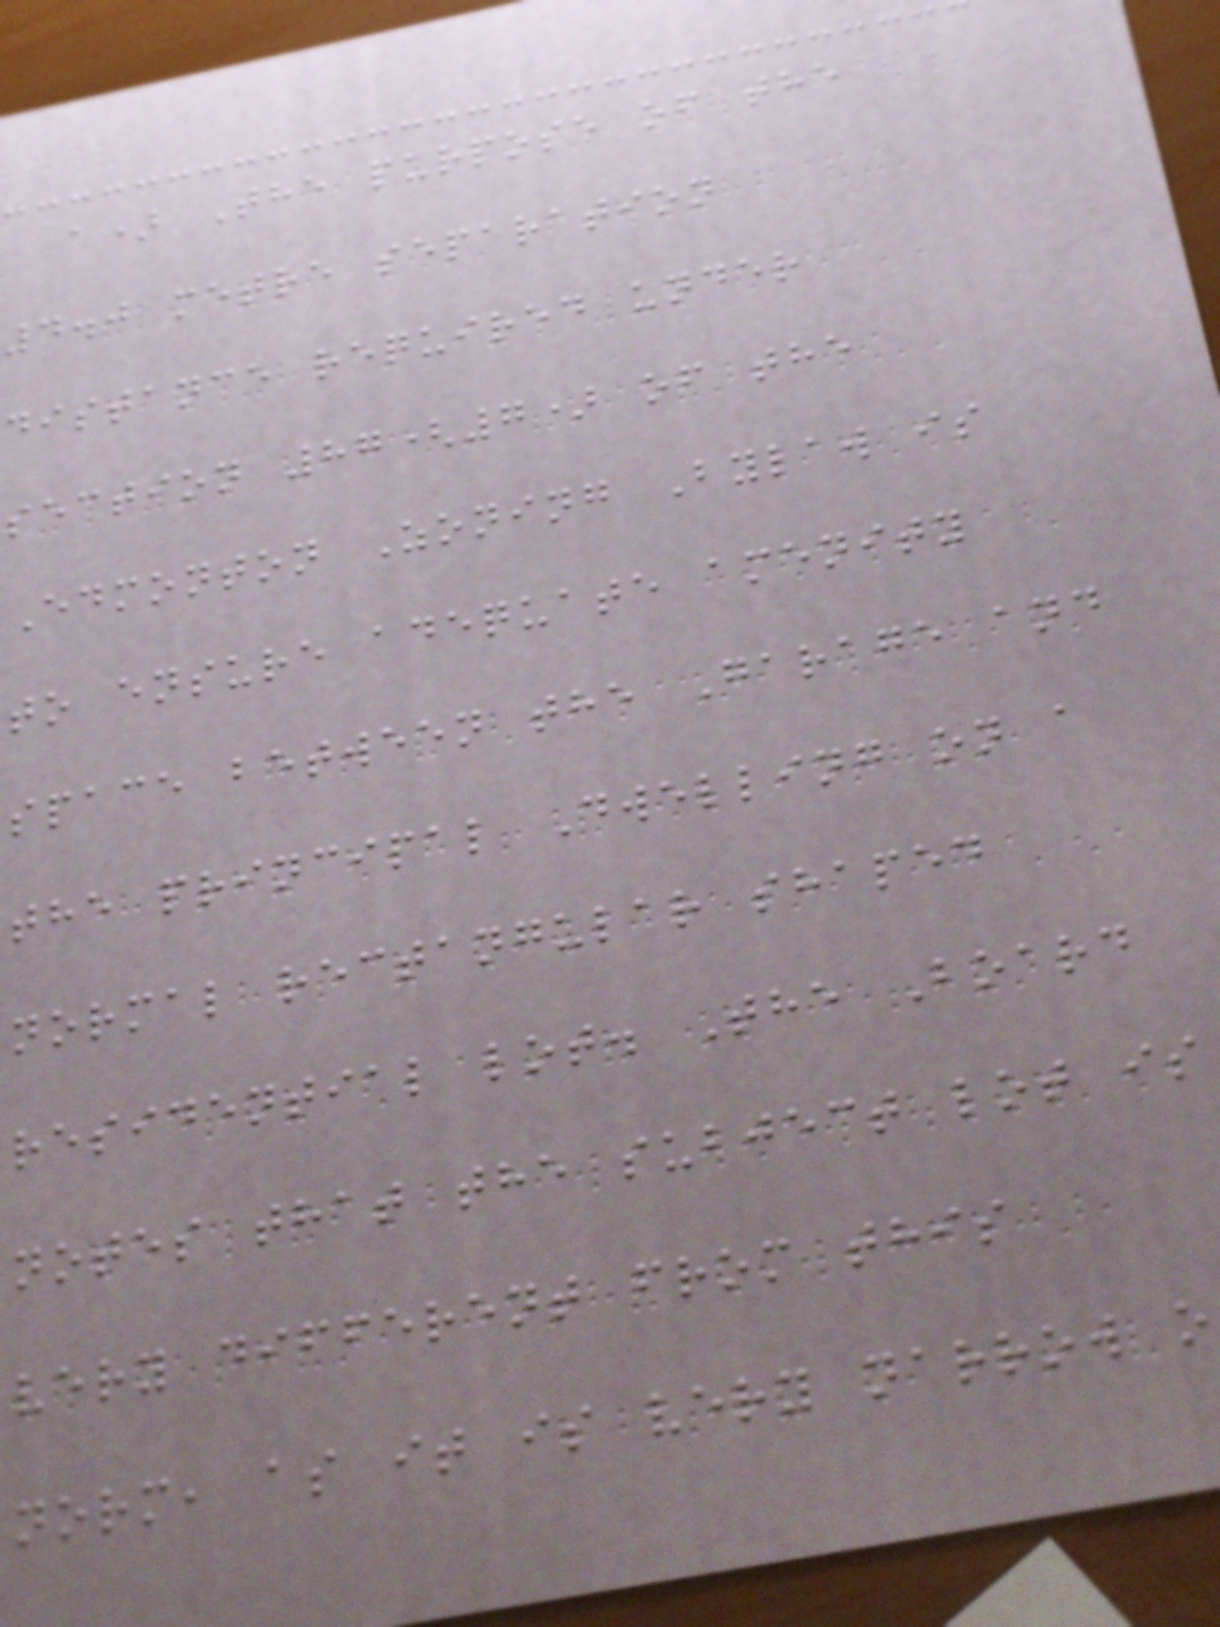a) The purpose of the
4.0 metre separation
distance required under
section 87(7) of the
Edmonton Zoning Bylaw is
to ensure adequate amenity
space between the Garage and
the principal Dwelling on a
normal rectangular shaped
residential lot. The Board
notes that the subject lot is
very different from this
norm, as it is very narrow o
